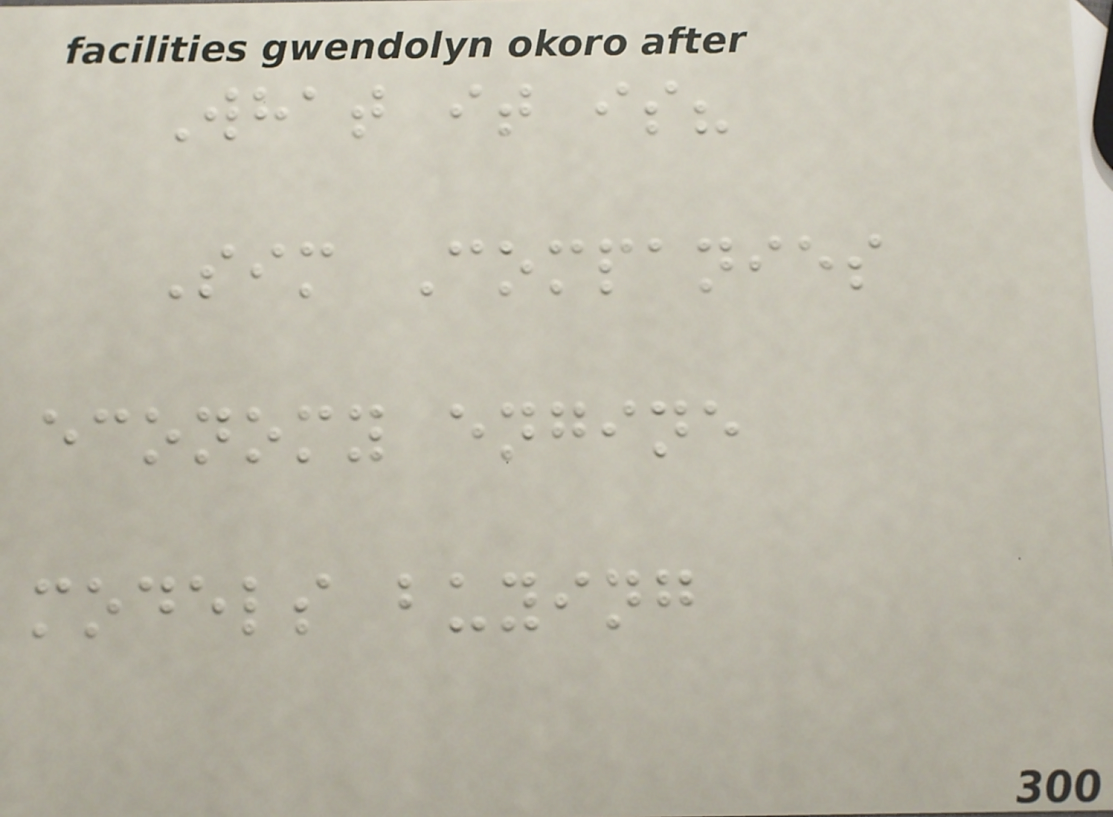What it is?
Sim Companies
economy engine
models buying
